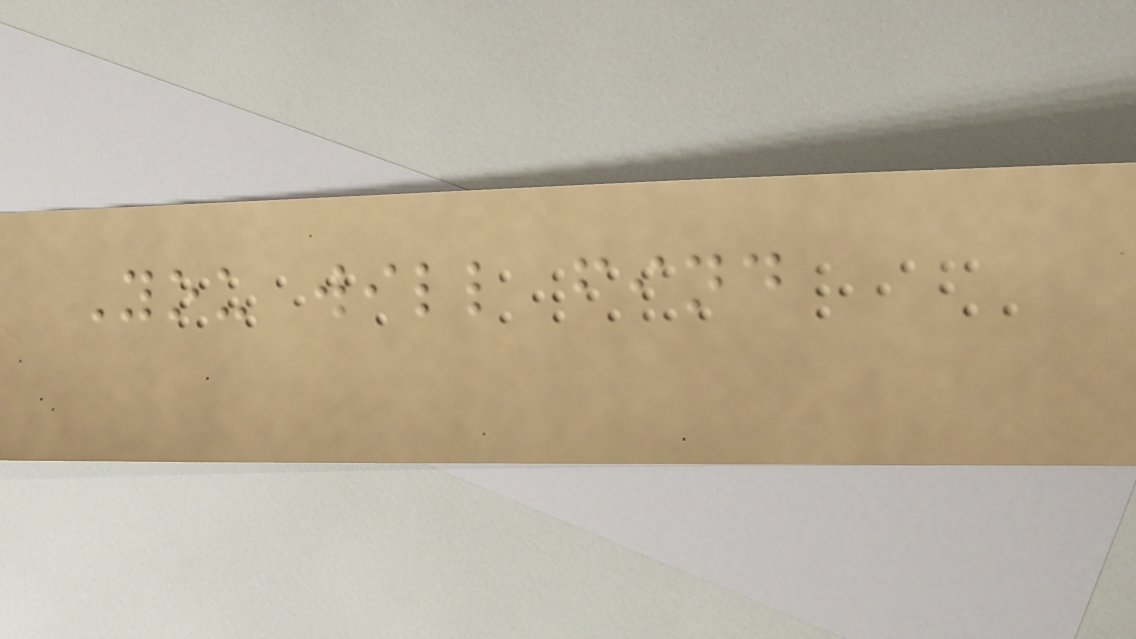You will find
